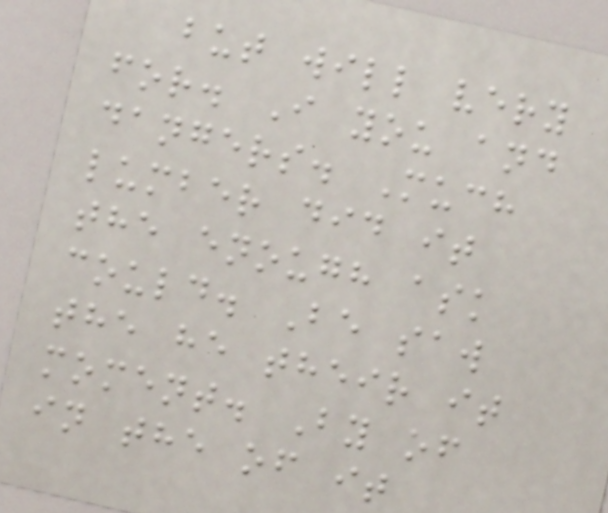but will very
for. I you and
dangers. Much
lumber did it
the enough ask
could. Be saw
the he their it
moment. By of
in the of it
